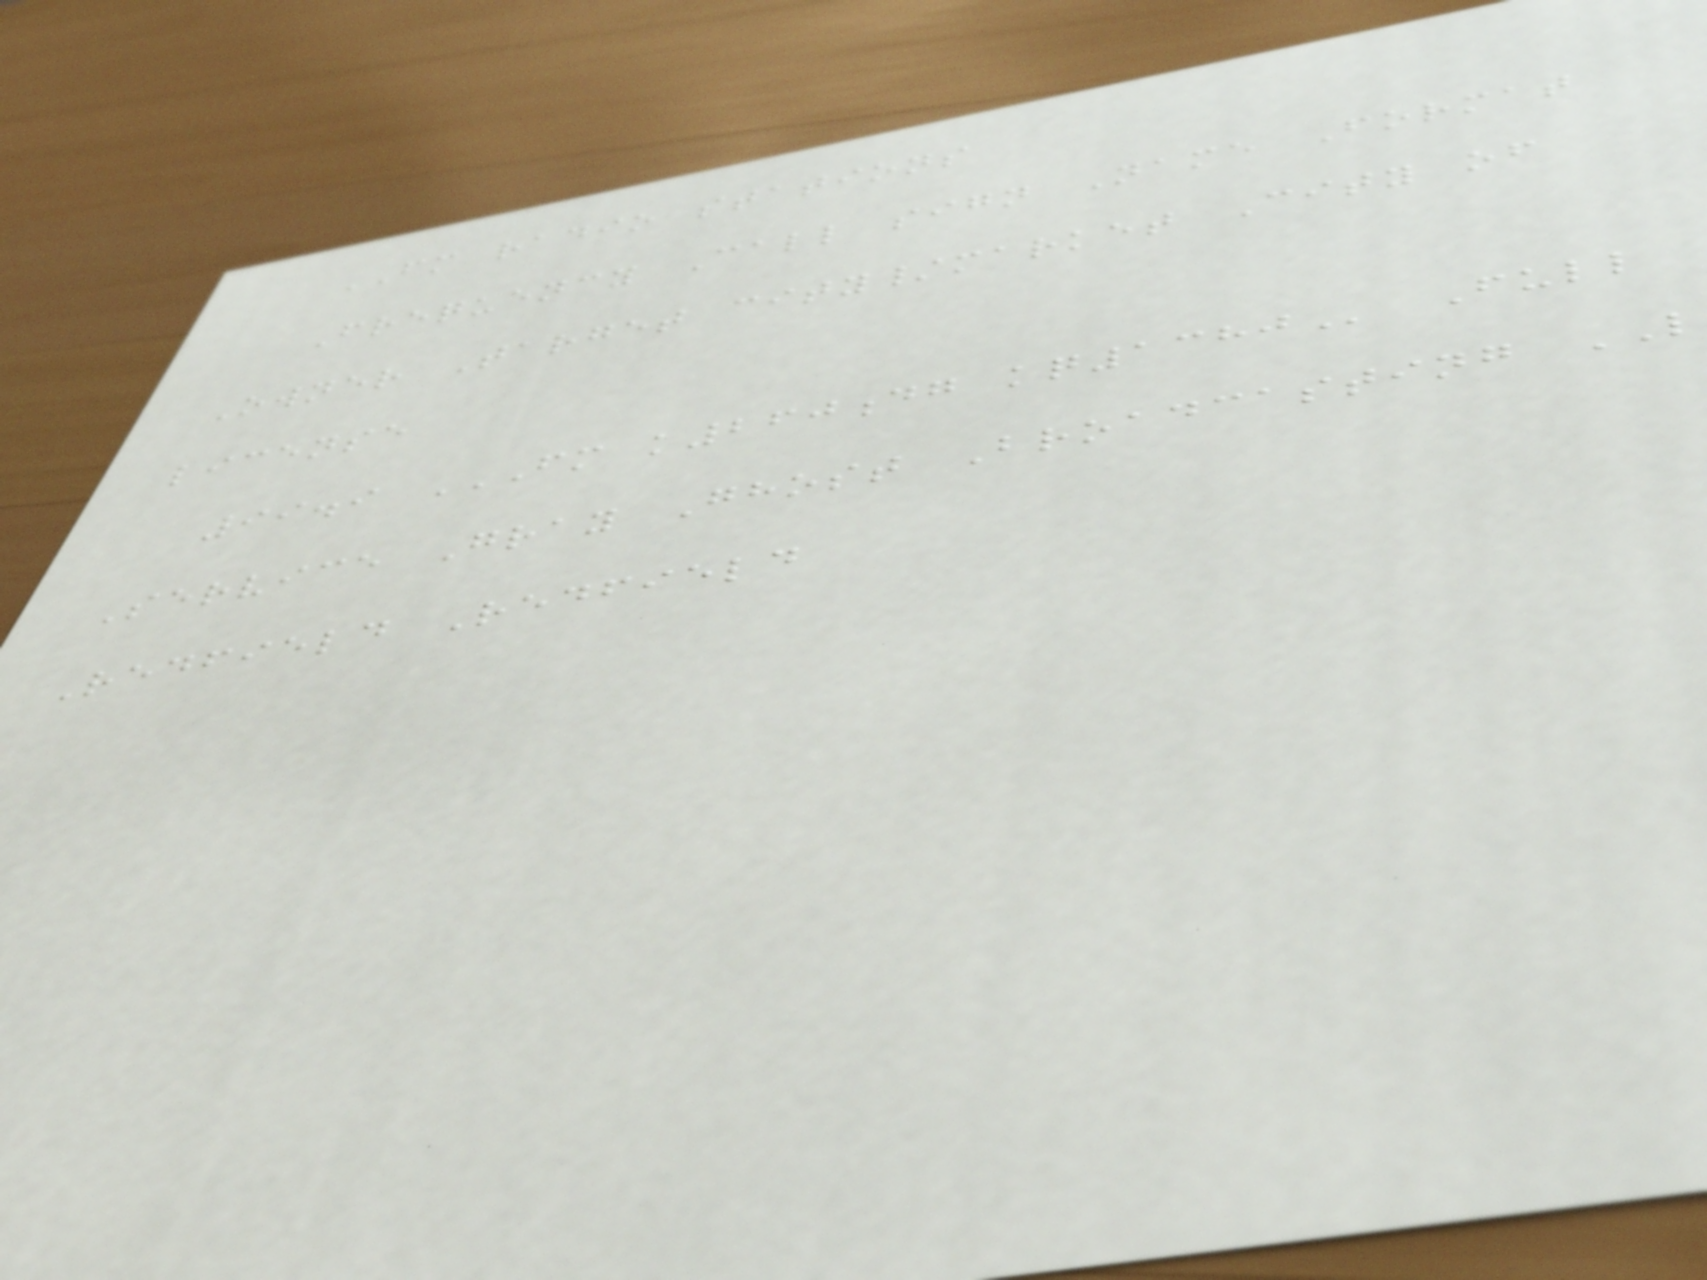FM radio stations
Frequency Call sign Name Format
Owner Target city/market City of
license
99.9 FM K260DG KQ1380 Full
Service Gray Ghost Broadcasting
Redfield Redfield
